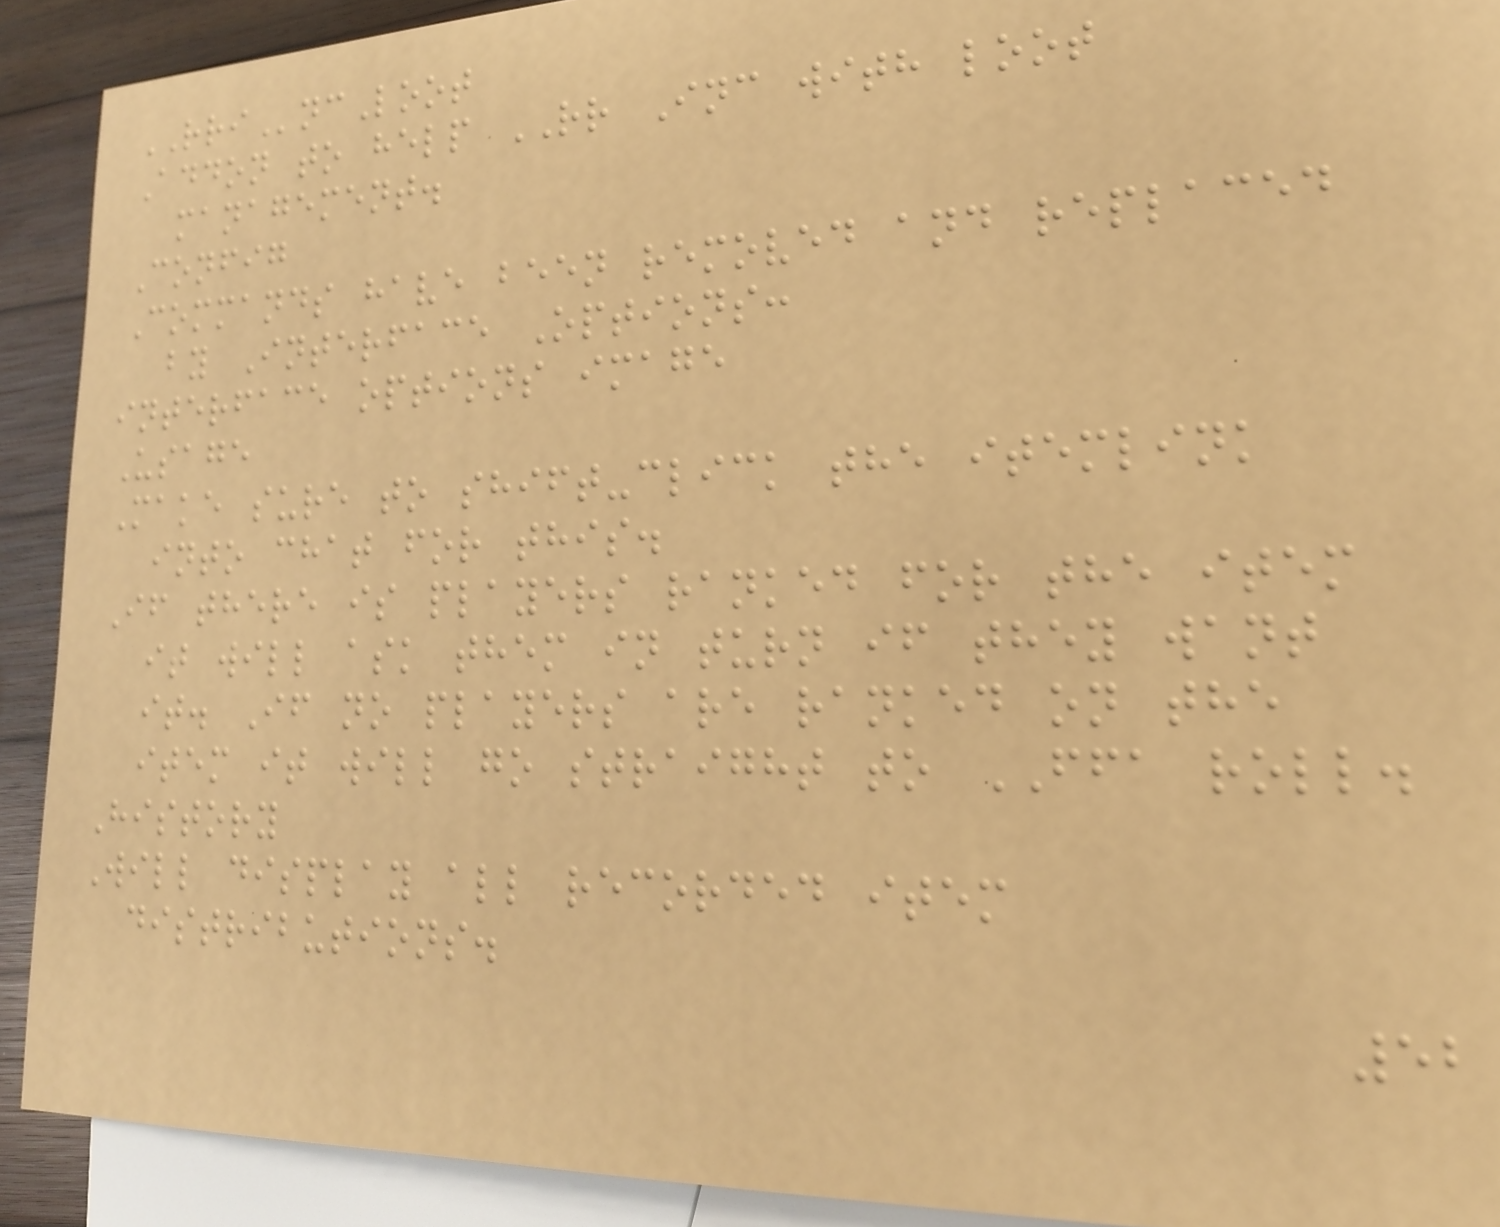RRIncLoot
Addon to help RR Inc with loot
management.
Config
Commands have been removed and replaced
by Interface Options:
interface options image
Usage
Make sure to shift-click the itemlink
into chat for this.
If there is players ranked for the item
it will ask them in turn if they want
it. If no players are ranked on the
item it will go straight to FFA roll.
History
Will display all recorded item
distributions.
52
